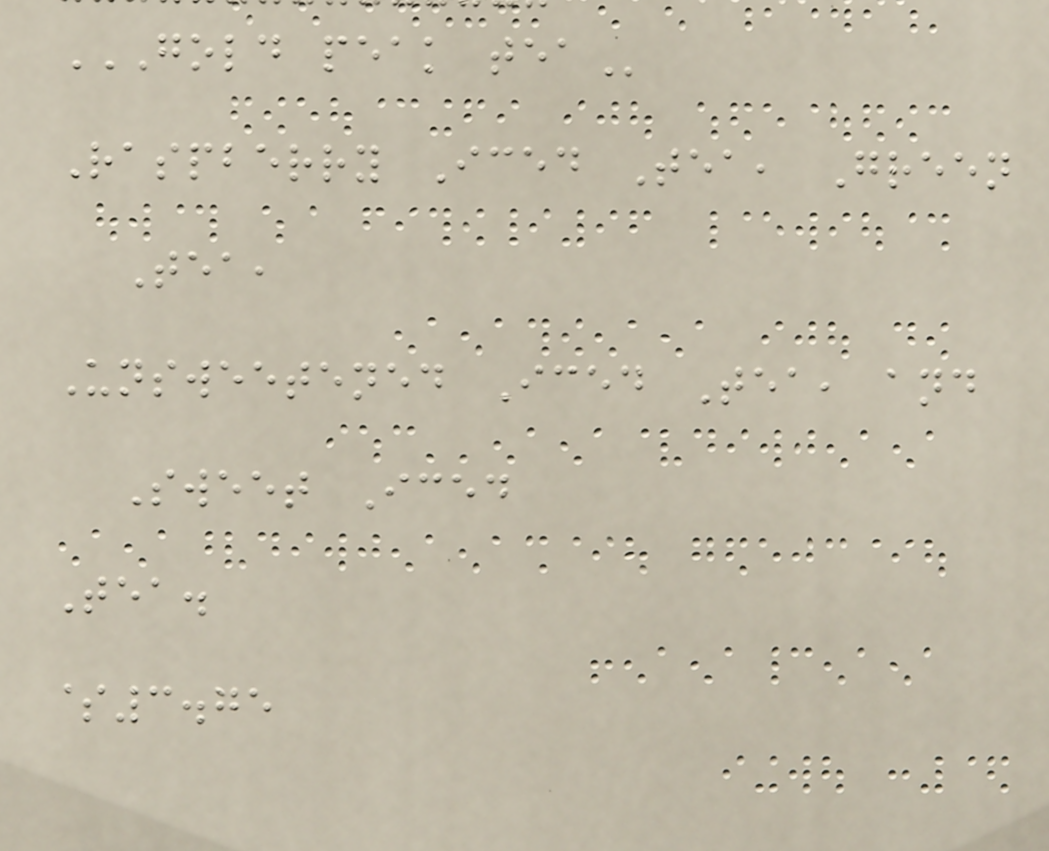GOLD PEAK TEA
Raspberry Iced Tea, Green
Tea,
Unsweetened Iced Tea, and
Sweet Iced
Tea.
$3.75
